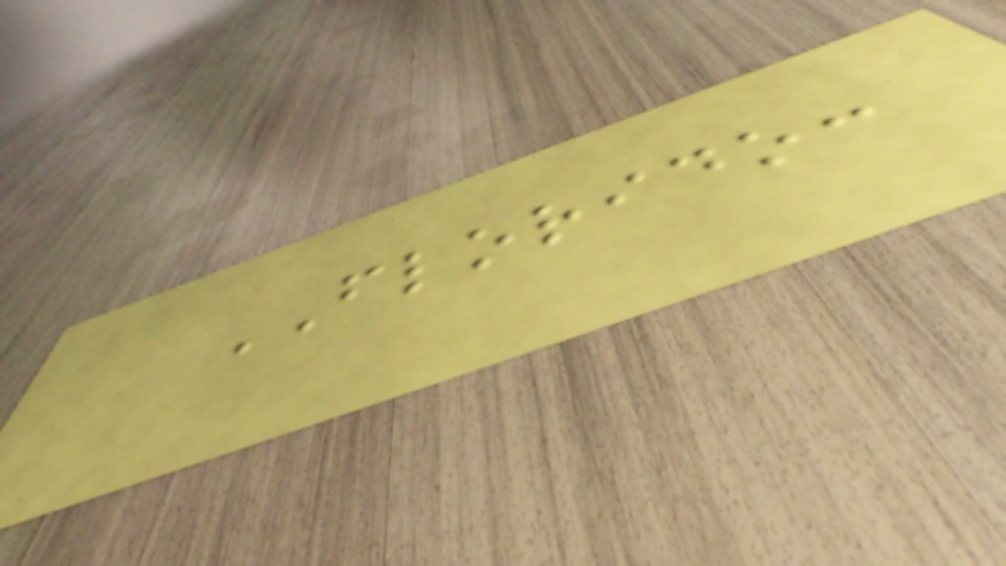FLORIDO:
